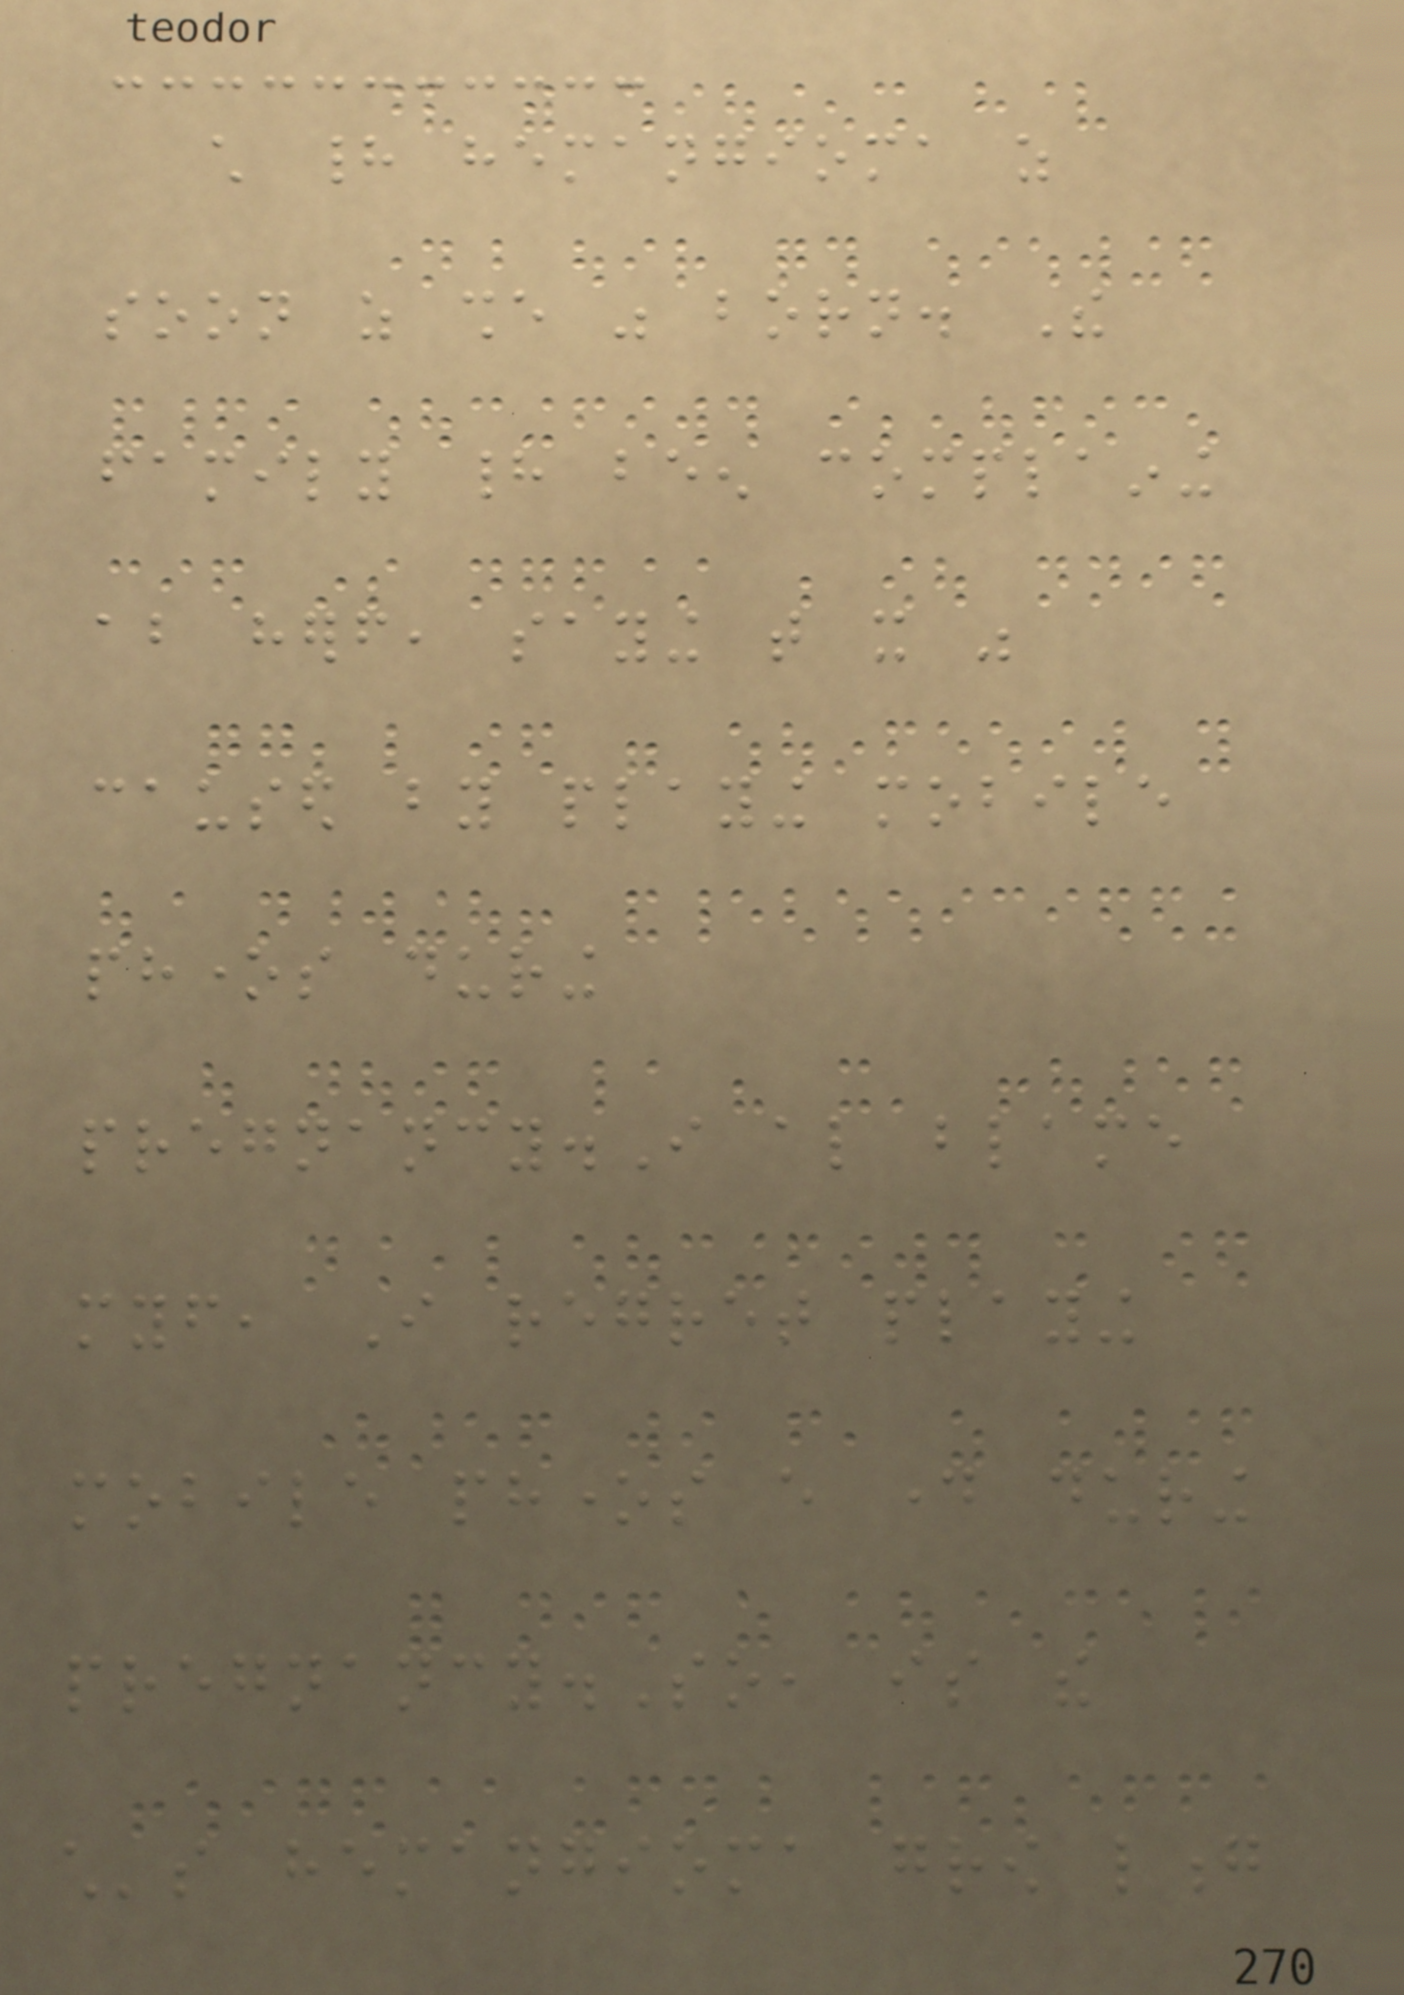child had hemangioma as
soon as she was born. The
family had been complaining
about herself, saying that it was
caused by playing mobile
phones during
pregnancy.I also blame
myself, I regret playing
mobile phones every day during
pregnancy.So, is the
child's hemangioma grow long
